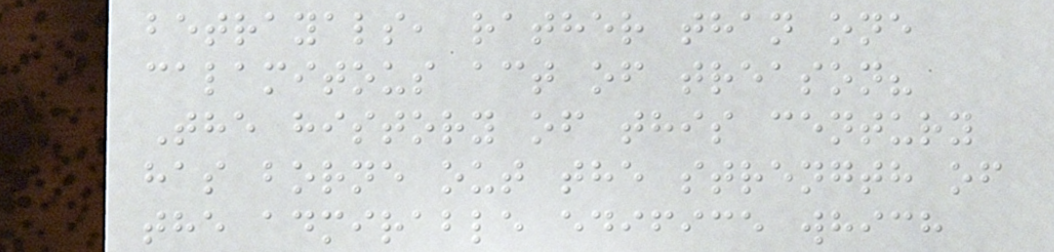betrayals, rather than one
calamitous act of treason?
The history of this century
has borne out the strength of
the admirable edifice which
